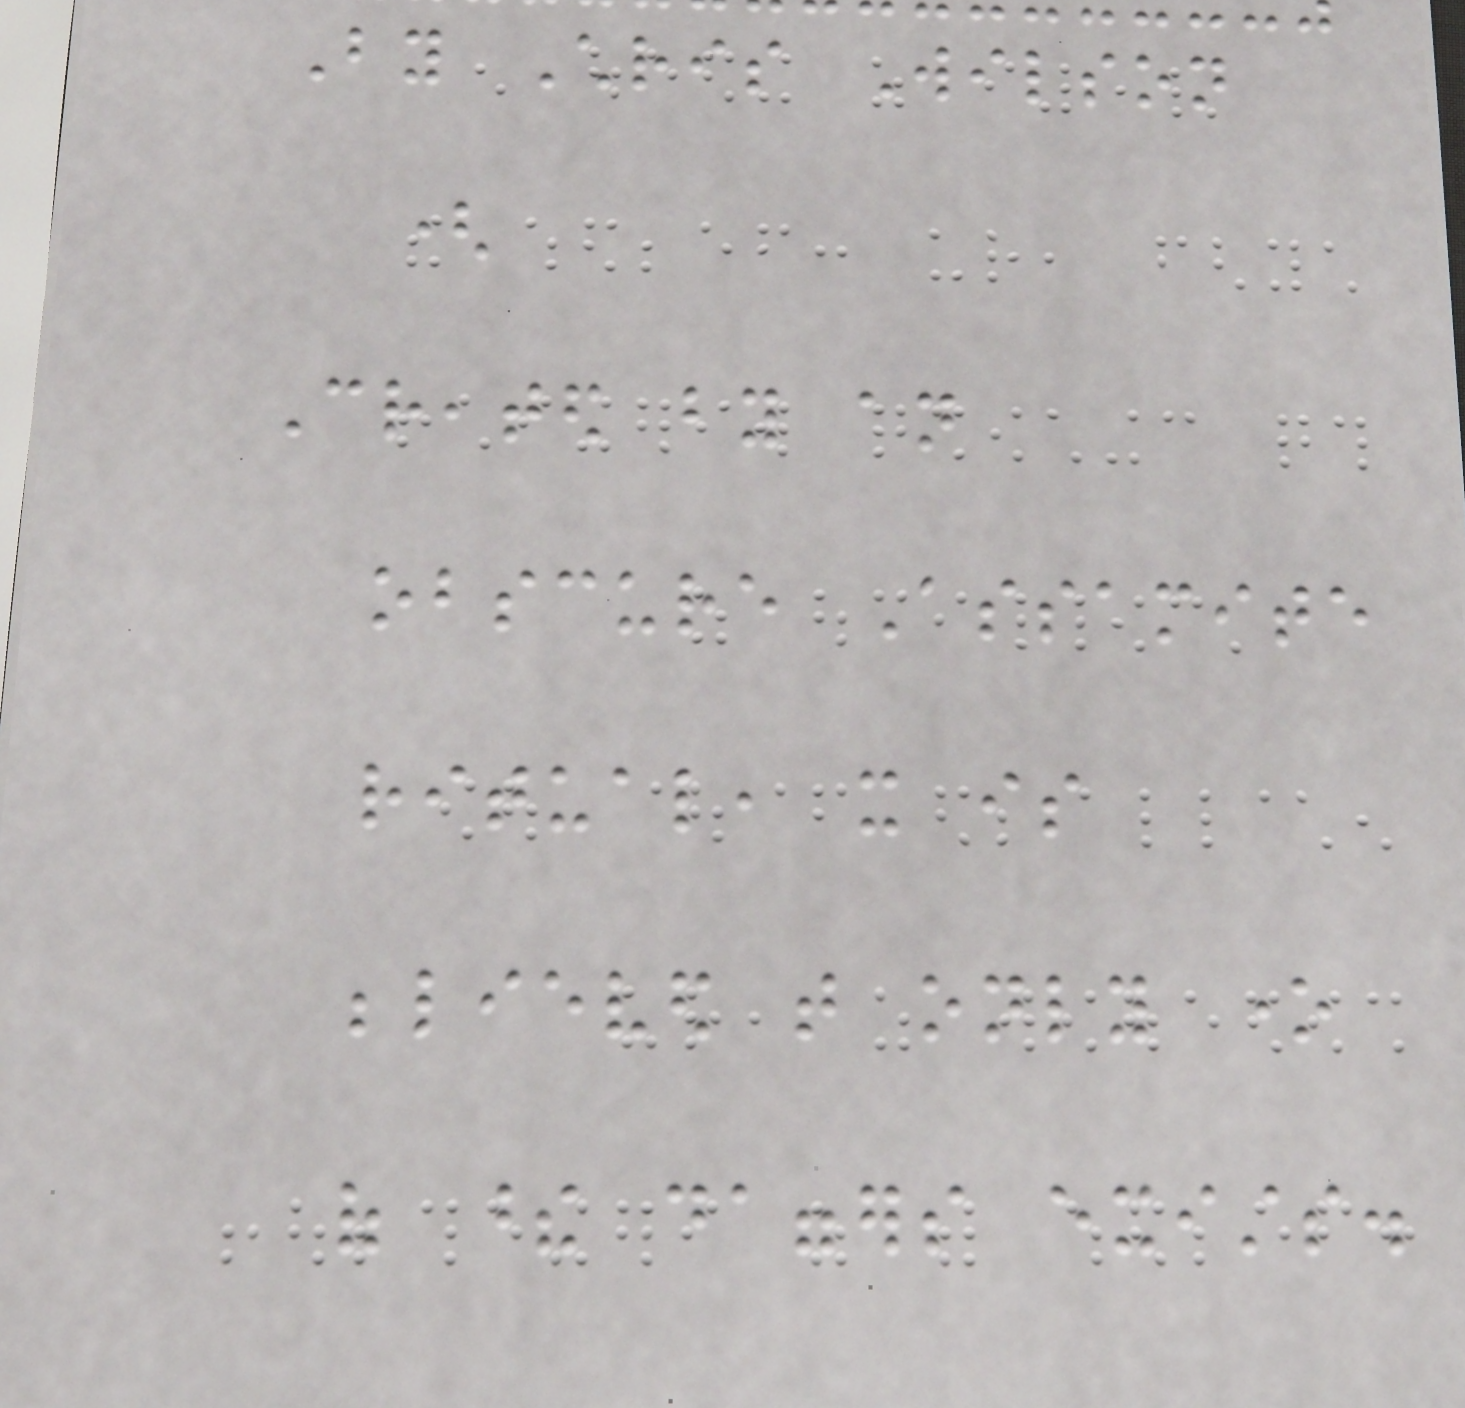By Chris Wilson
(
Created by an
obscure Assamite
ritual, it is
believed that only one
of these daggers exists.
